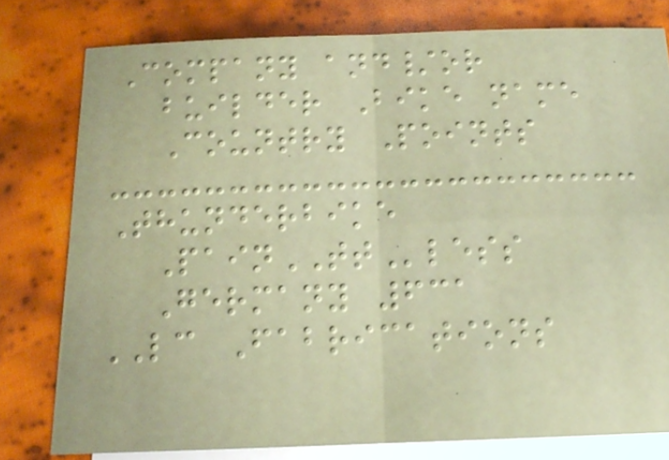Company and/or
builder Bike name
Country Points
Thunderbike
PainTTless
Germany 631
LC Fabrications
